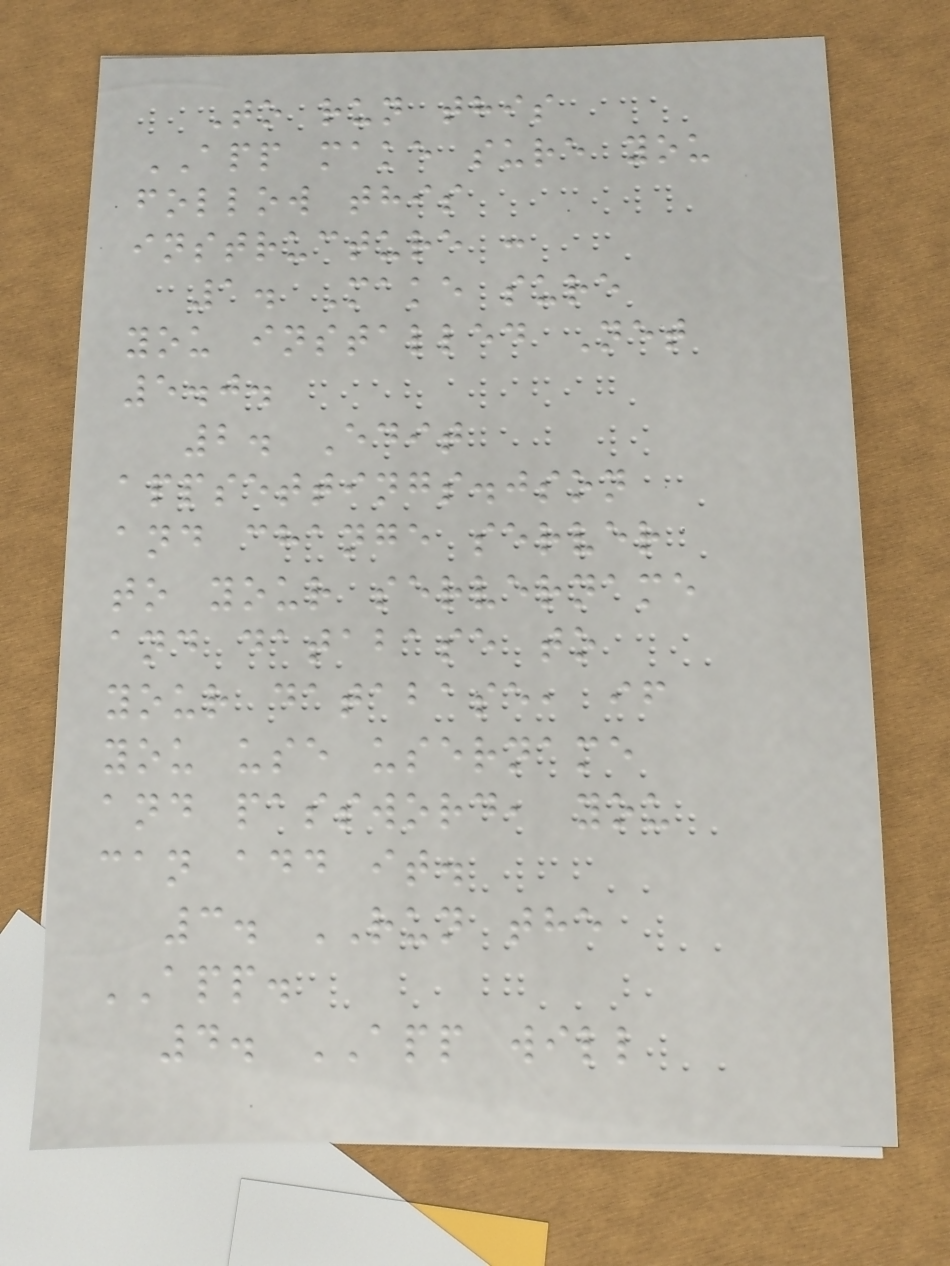To run this
APP make sure you
follow this
instructure :
1. Make sure
you installed Net
5.0.
2. Edit
appsettings.json
and change server
to your servername
and database to
your database, if
you use username
and password, you
can add it.
3. RUN the
APP.
4. APP will
